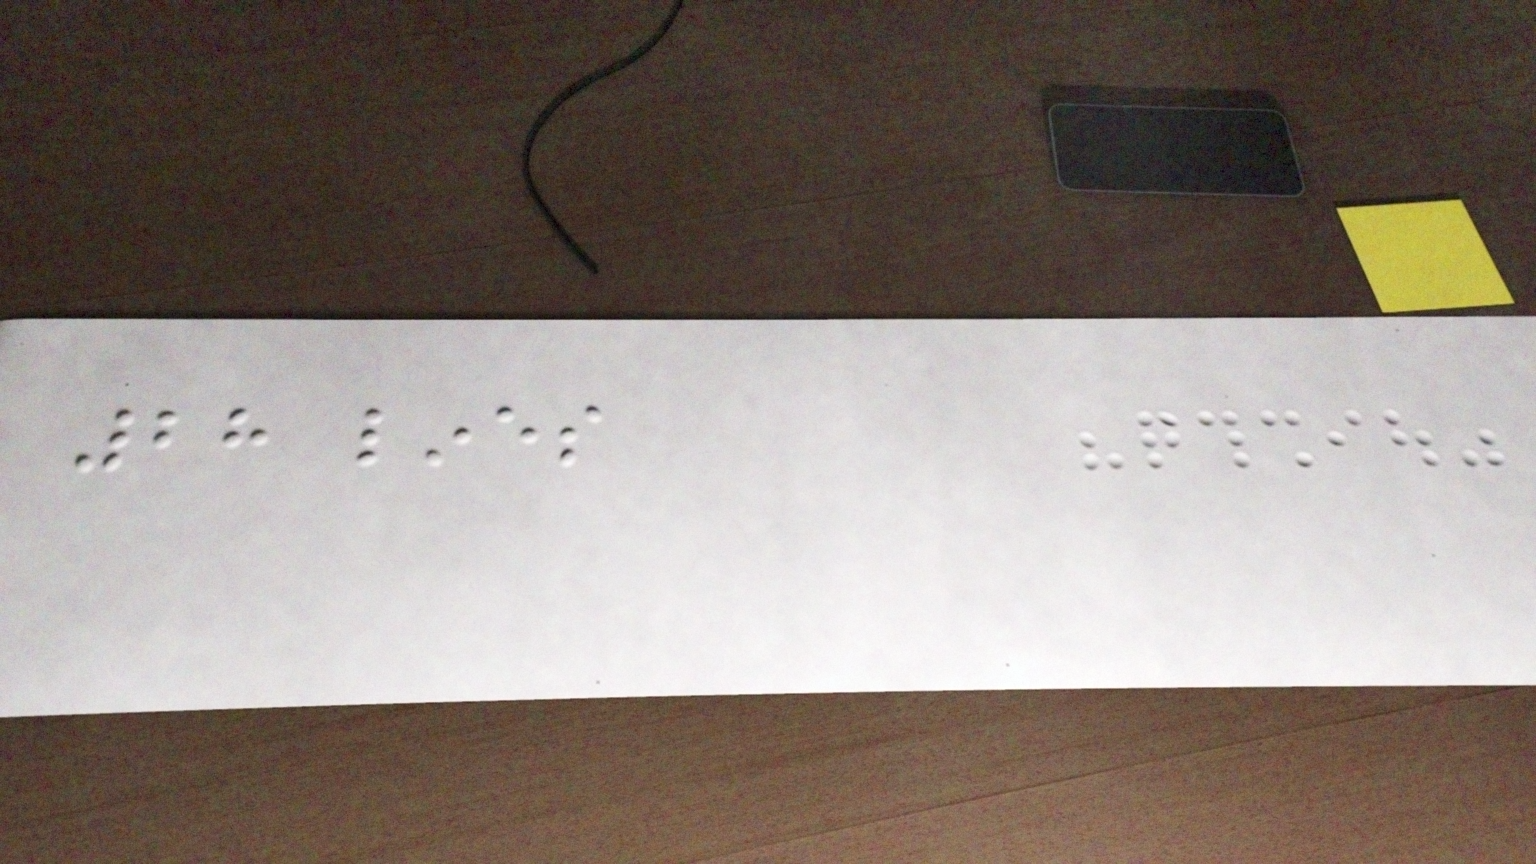28 lines
